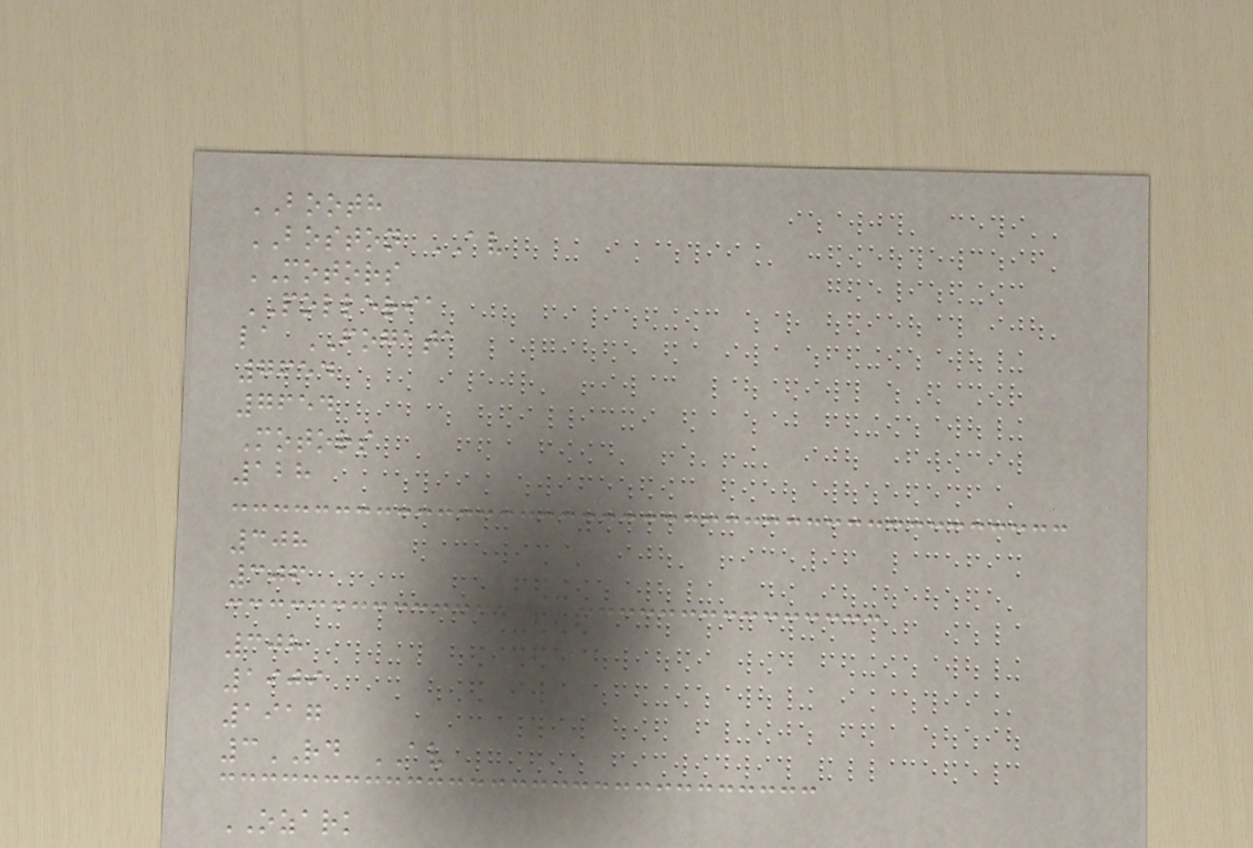BOOTH
BOSTON AV
MOTORS
POLLERIA
la FOGATA
7654
7654
Motors
128
308
306
308
1909
1917
3RD AV
OZARK
